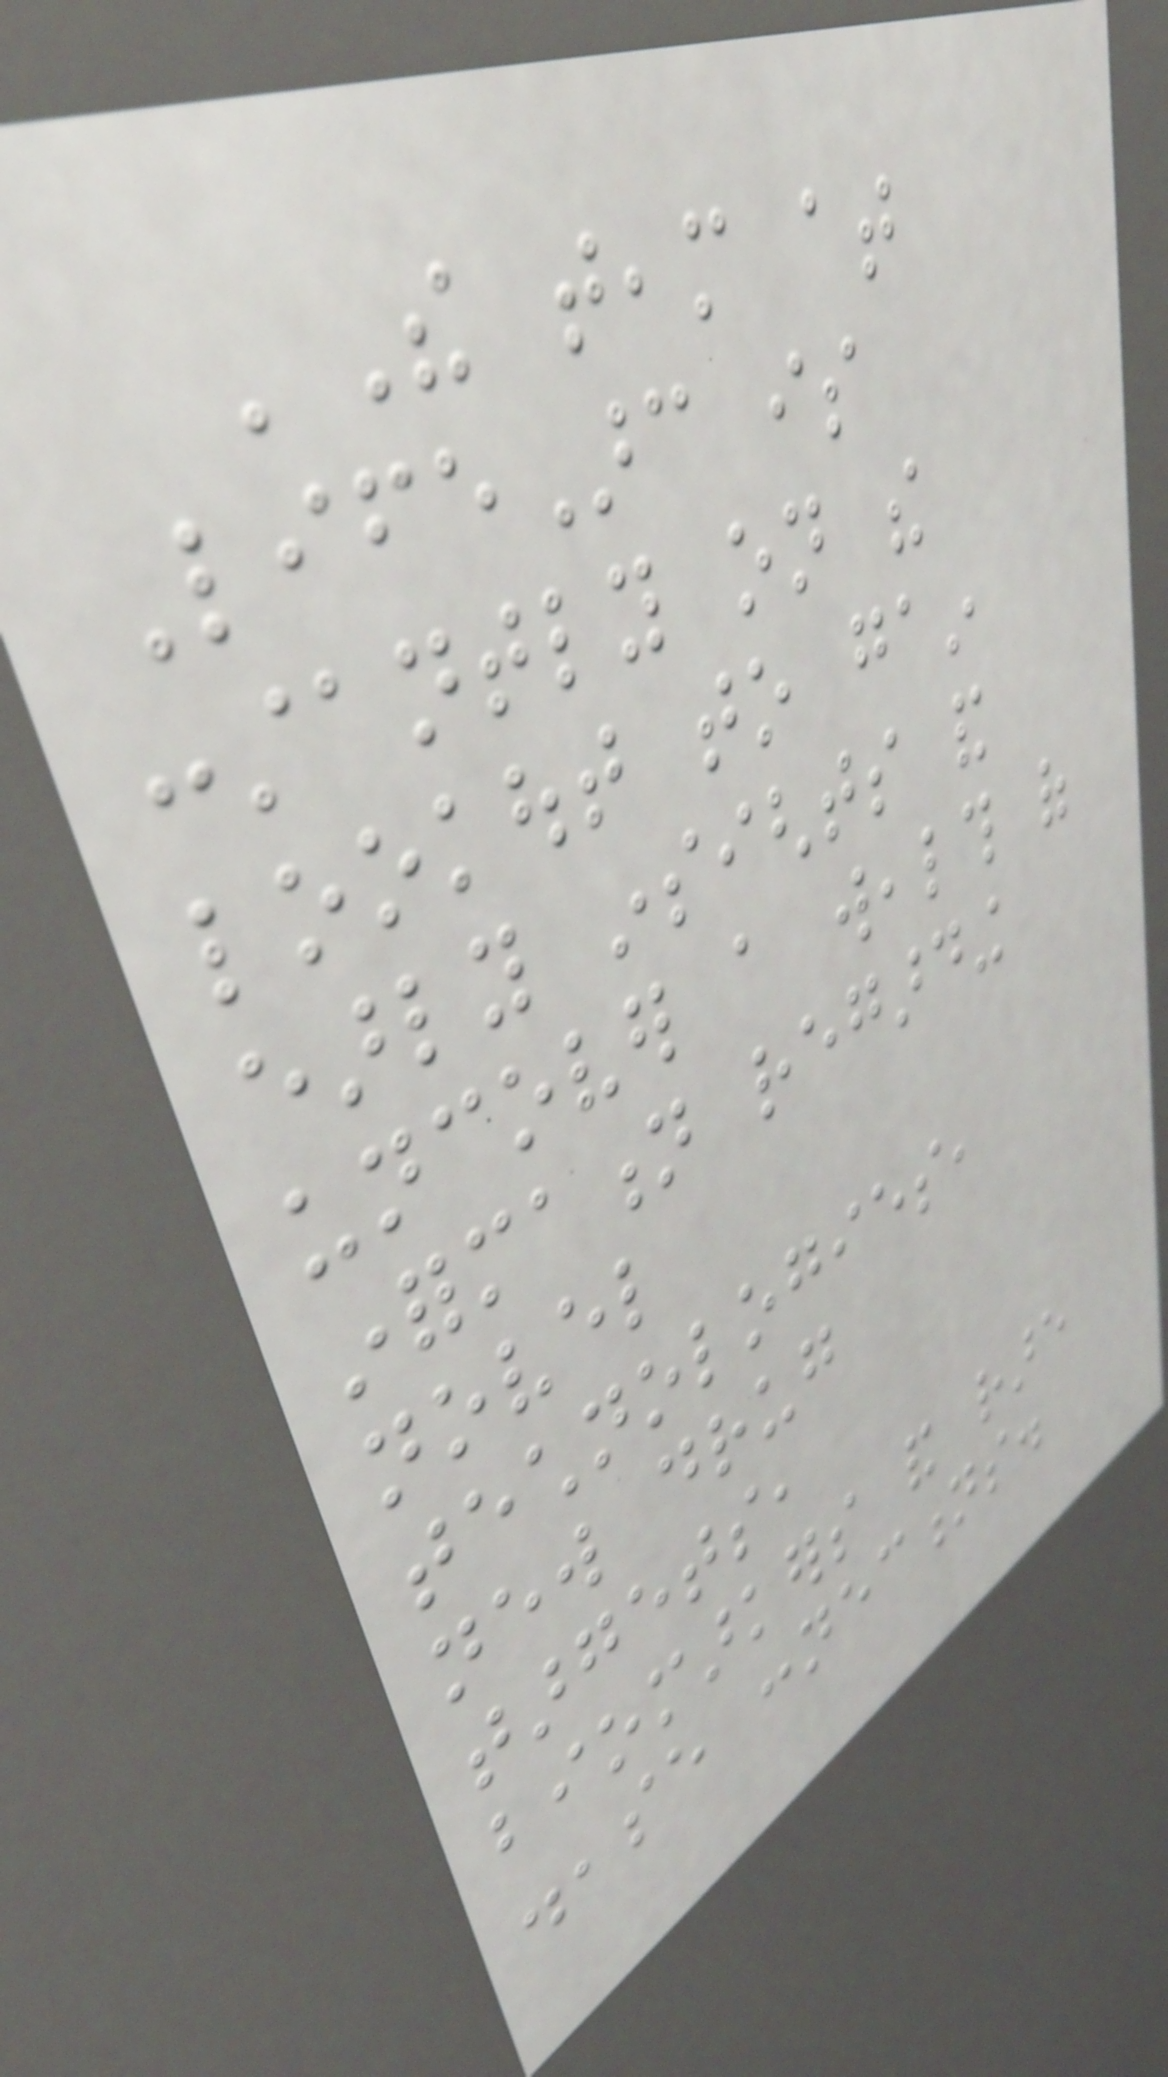'The team at
LifeArc is
constantly on the
lookout to gain
early insights and
uncover a wealth of
information regarding
novel
technologies,
new drug
targets,
biomarkers and rare
disease connections.
